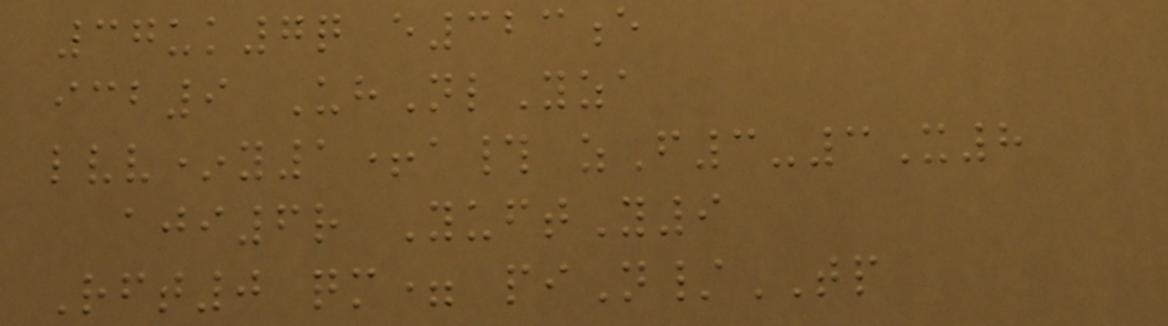37uk7q e323e
icb9 UhNlYza
lvv*y1+a# zF3-3X8
aji6r YuftY9
Rft0 qm= piN/TP
